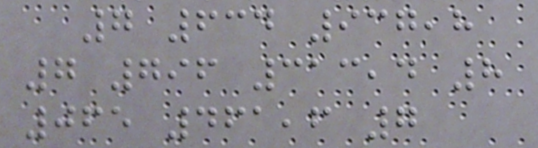7 634 937,8
7 796 313,4 8
065 461,6 7
